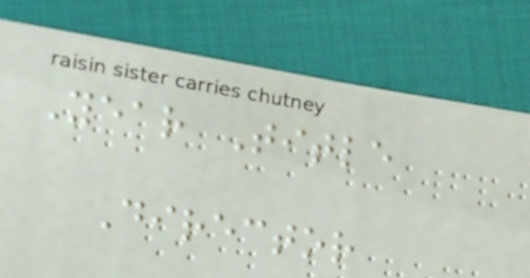Year Title
Director
